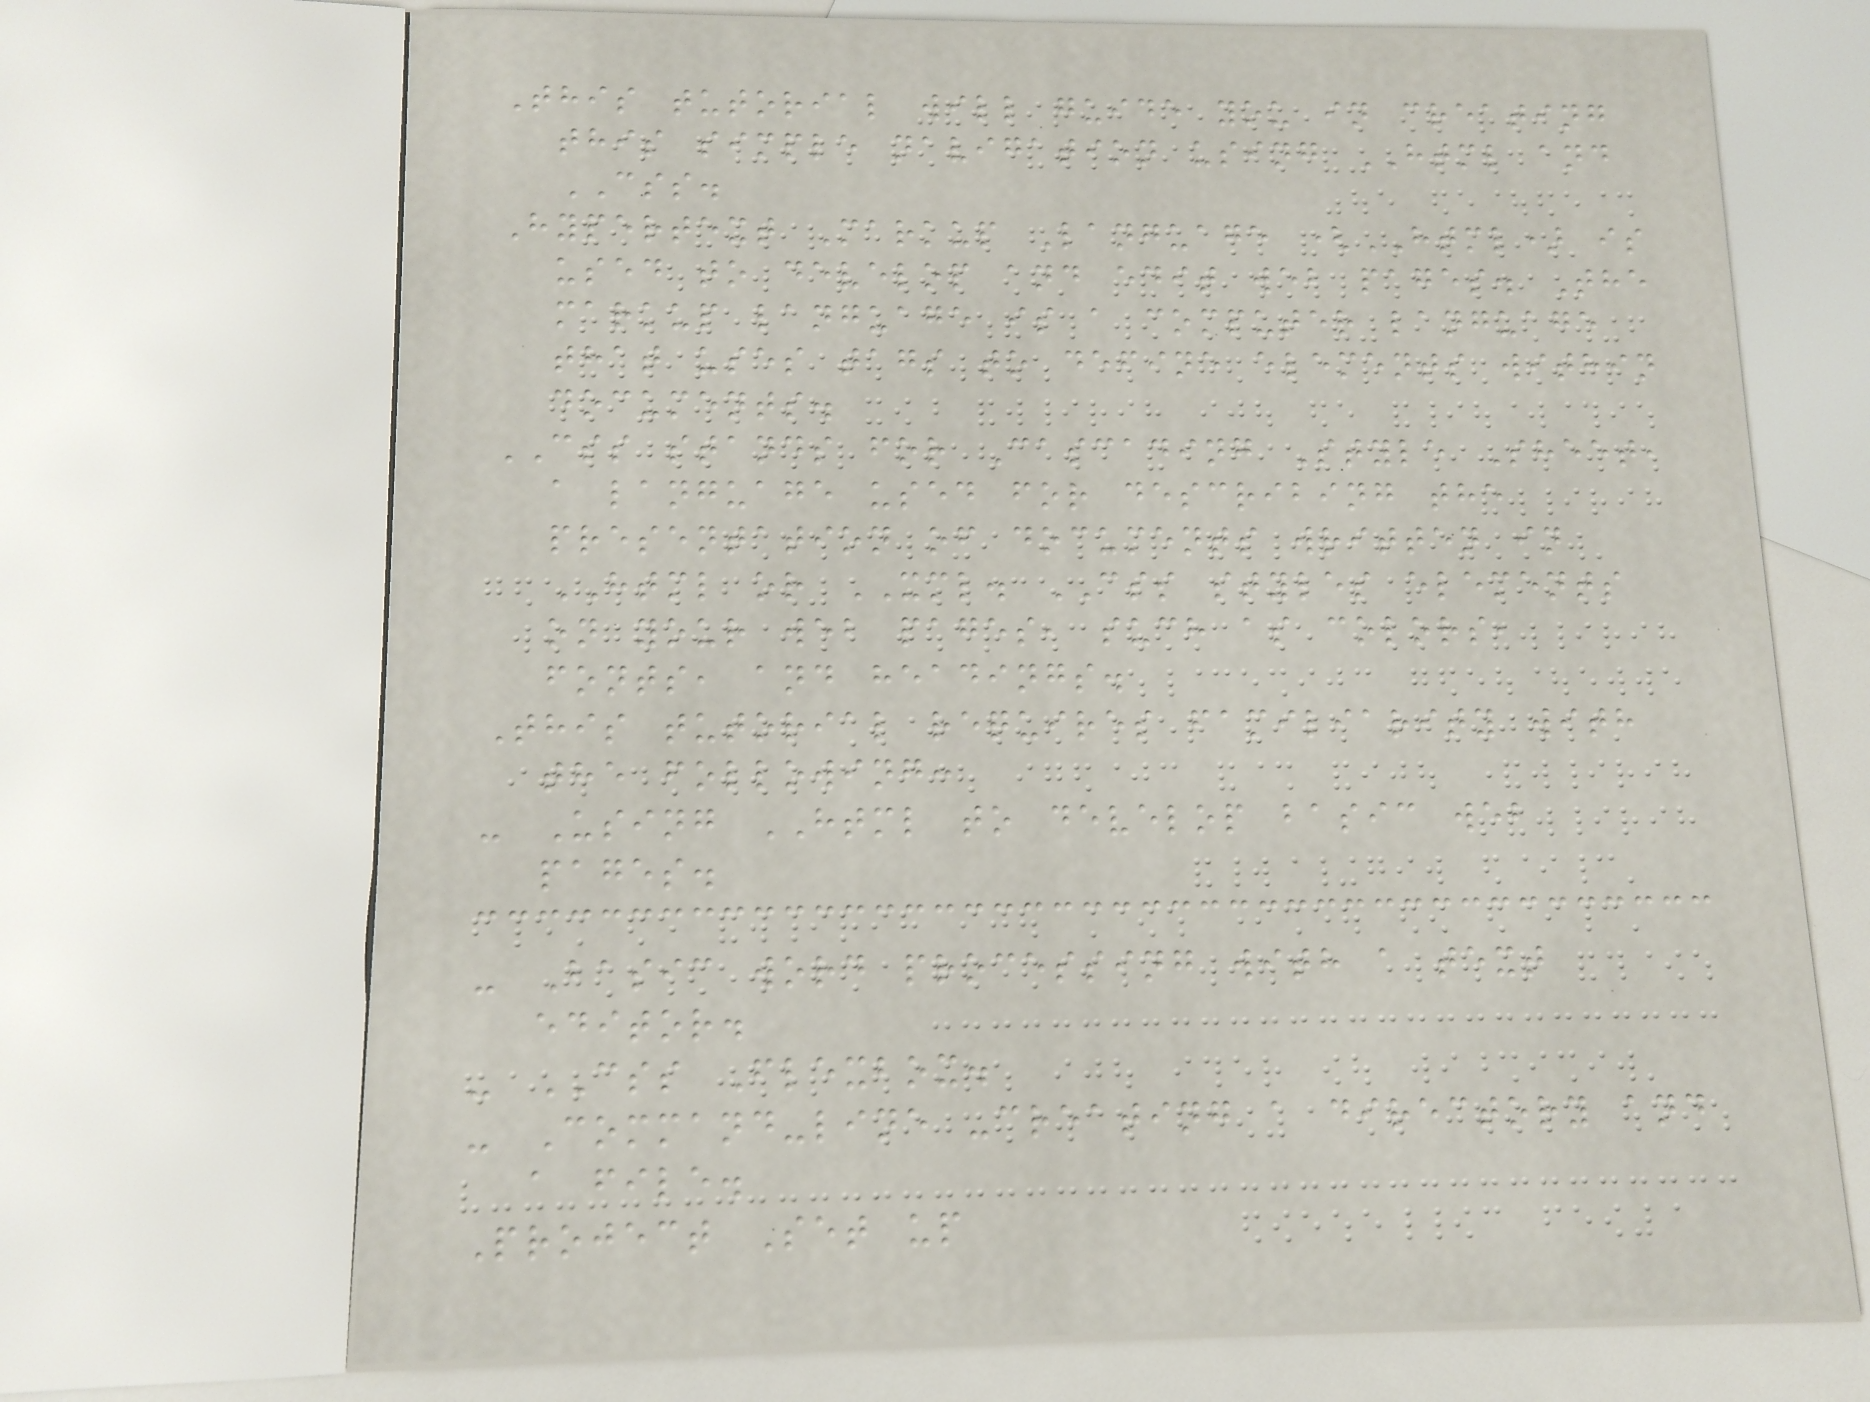This tutorial will guide you in creating
this simple navigation using HTML and
CSS.
Hypertext Markup Language (HTML) is
used to develop and edit web pages. The
markup language is a computer language
that uses tags to define elements within
documents.
CSS stands for Cascading Style Sheet,
a language used for describing the
presentation of documents written in
HTML or XML. CSS styles elements
on your web pages, such as colors,
fonts, and headings.
This tutorial requires familiarity with
the following:
- Using HTML to develop basic web
pages.
- Basic word processing with a text
editor.
- CSS Flexbox.
- Command-line -creating a directory and
a file.
Project Set up
